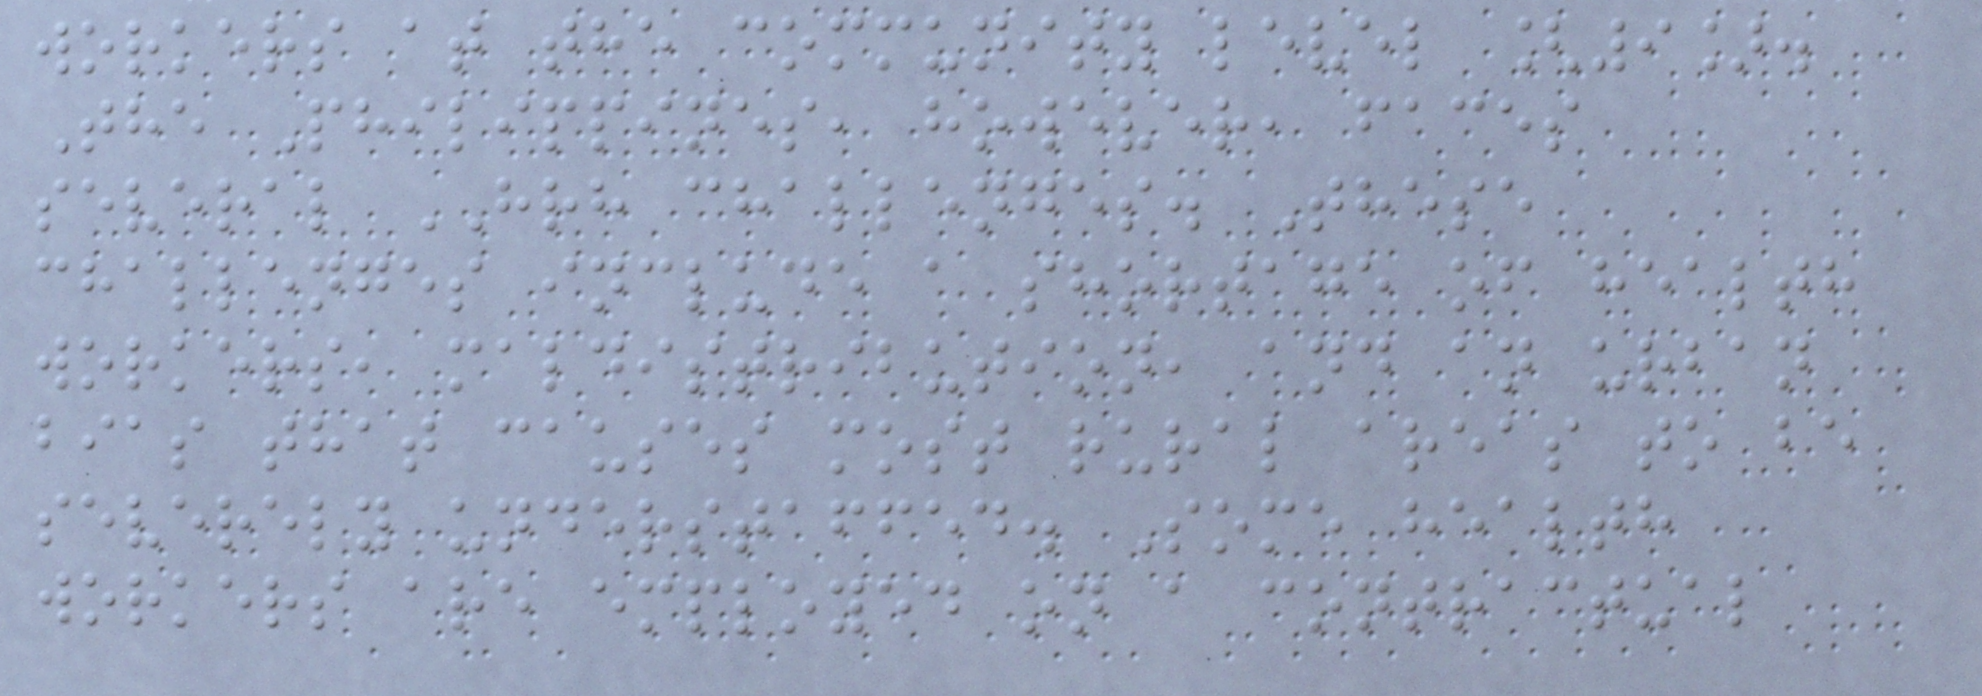workers at the community level [9].
The Philippines, however, faces
several HRH challenges. These
challenges include a shortage of health
workers, maldistribution, and an urban
bias that causes most rural areas to be
severely understaffed. Some health
workers are employed on a contractual
